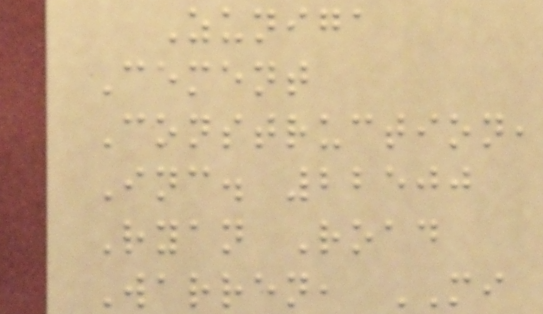Zuniga
Cement
Construction,
Inc. 22500
Ryan Road
Warren, MI
